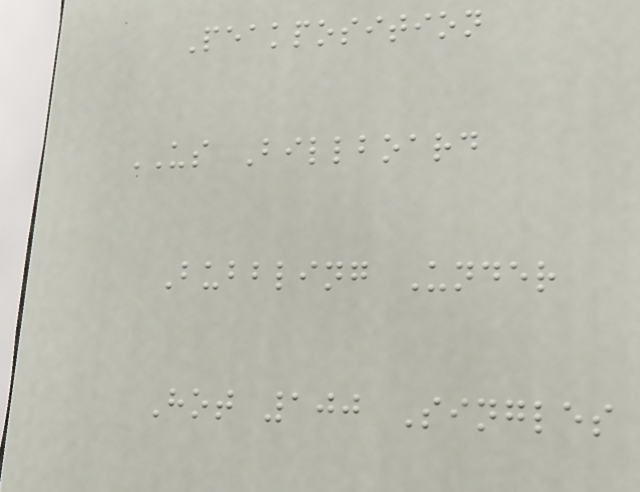Peakposition
US Billboard
Bubbling Under
Hot 100 Singles
